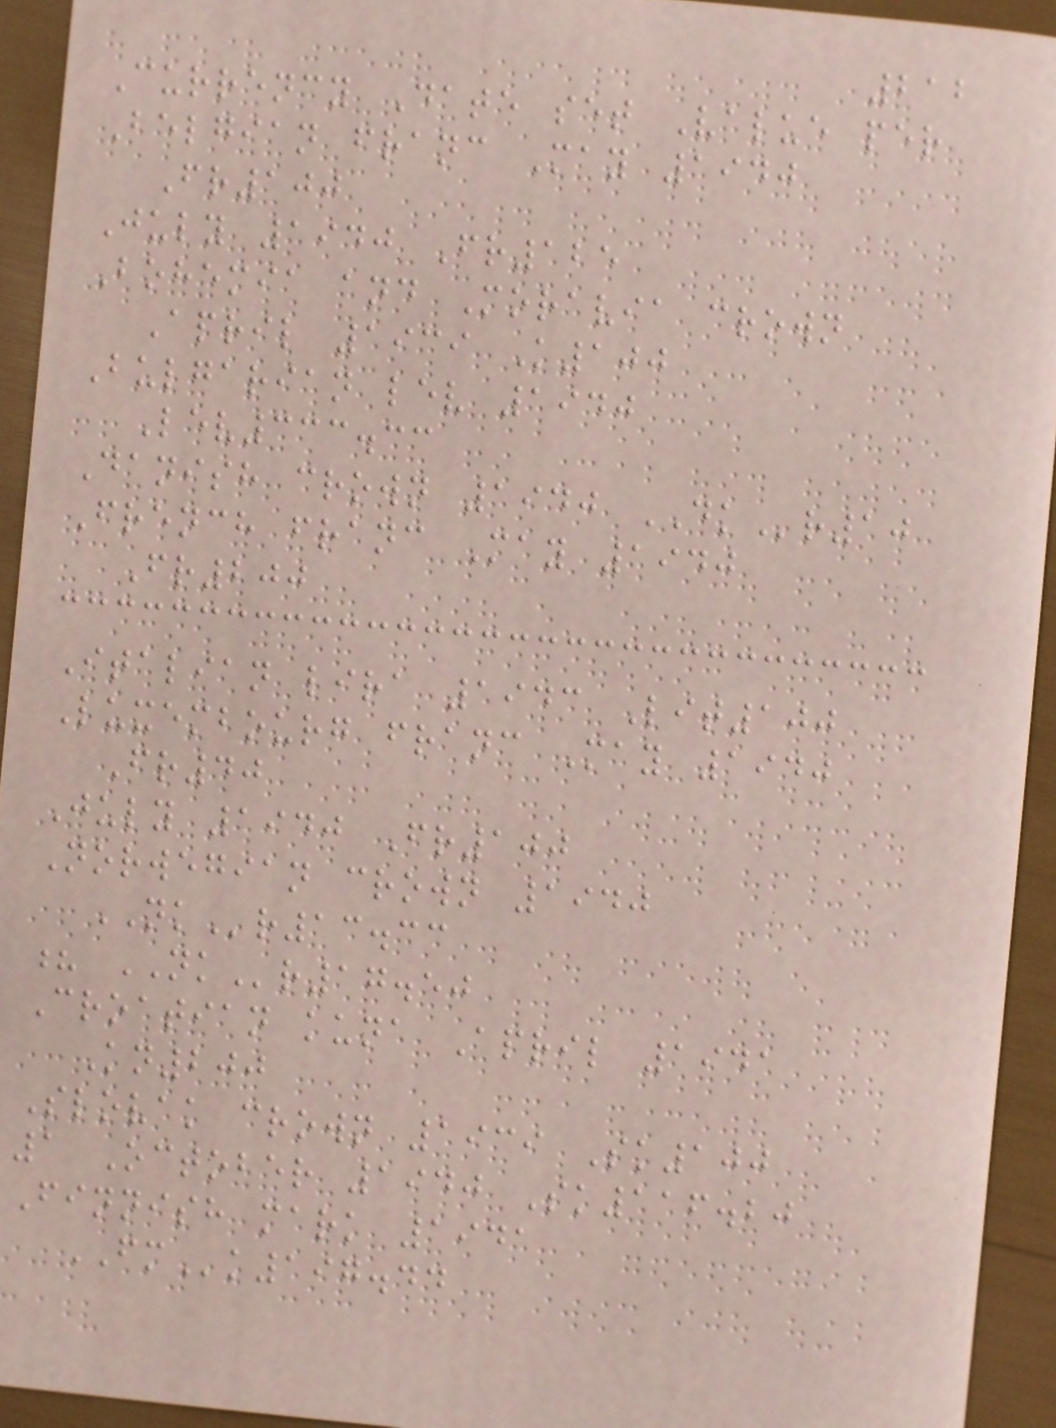212
Currency Date set Value per
Belgian franc May 1940
Fr100
July 1940 Fr125
Bohemia and Moravia crown
April 1939 K100
Bulgarian lev 1940
Lev333.33
Danish crown 1940 DKr10
French franc May 1940
Fr200
Italian lira 1943 Lit100
Luxembourg franc May 1940
Fr40
July 1940 Fr100
Norwegian crown 1940
NKr13.33
? NKr17.50
Croatian kuna April 1941
Kn200
Slovak crown 1939 Sk100
1 October 1940 Sk116.20
Finnish mark 1941
FMk197.44
